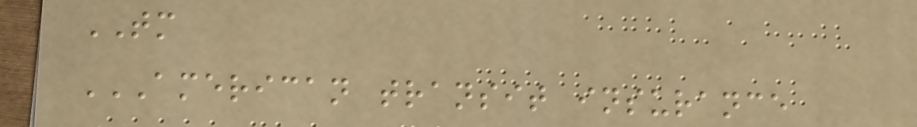TM
AMERICAN TRANSIT INSURANCE
